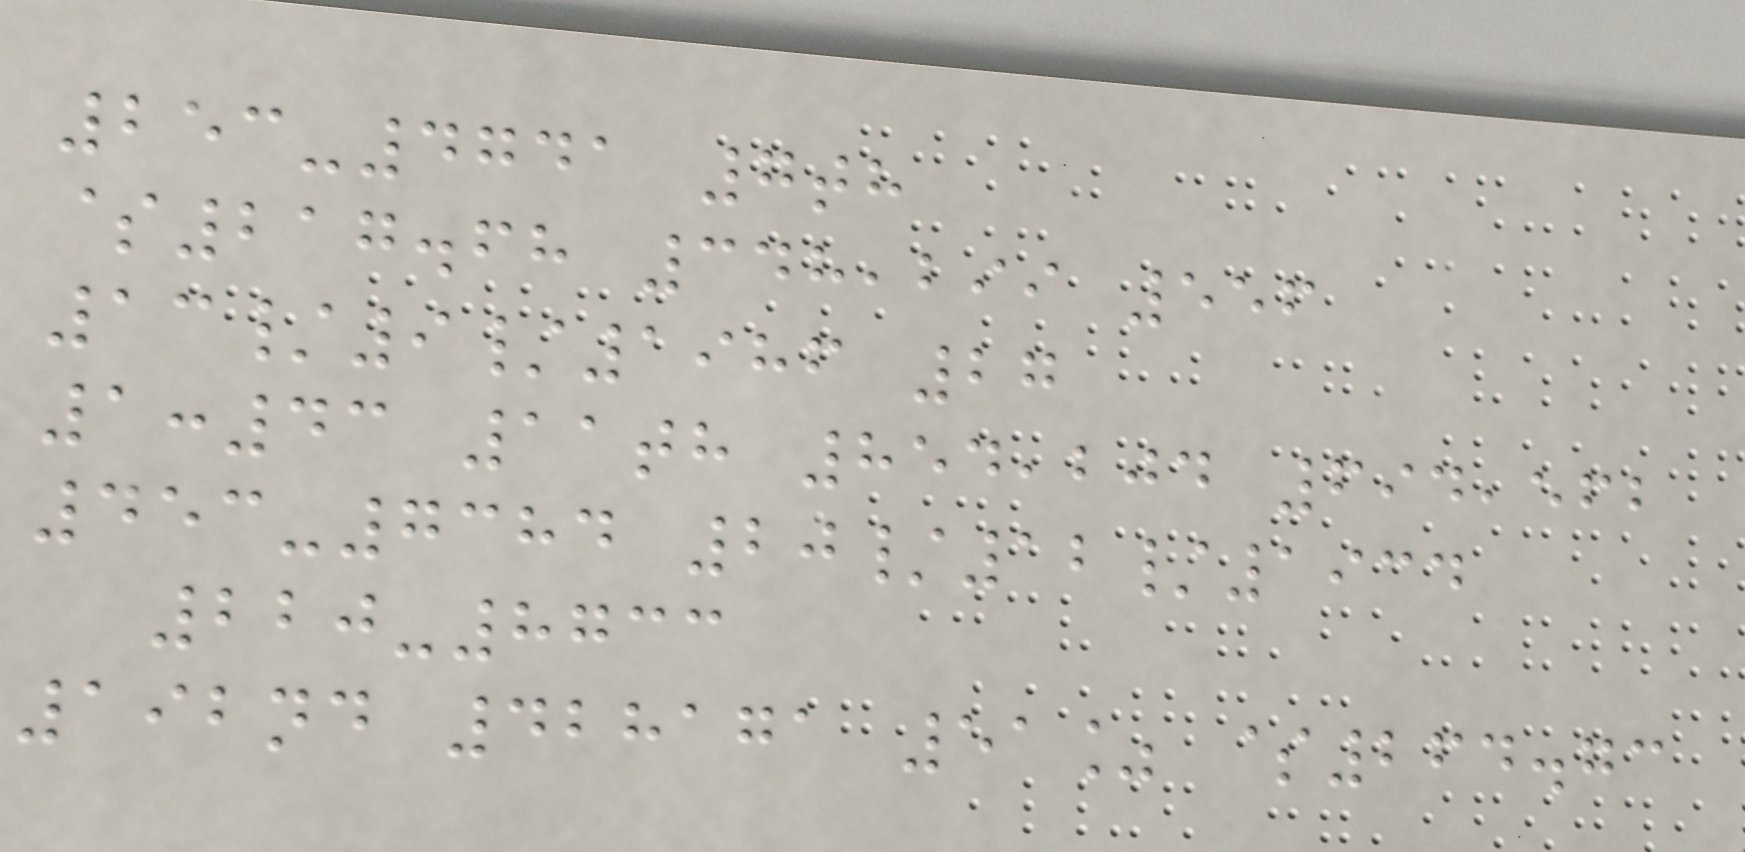253-4741 7th
$217.68 348,299 556
13/9/1986 27
1:43 11th 854,204 694,562
453-7384 20/12/1934
220-8733
192nd 428171 51% $264.73
